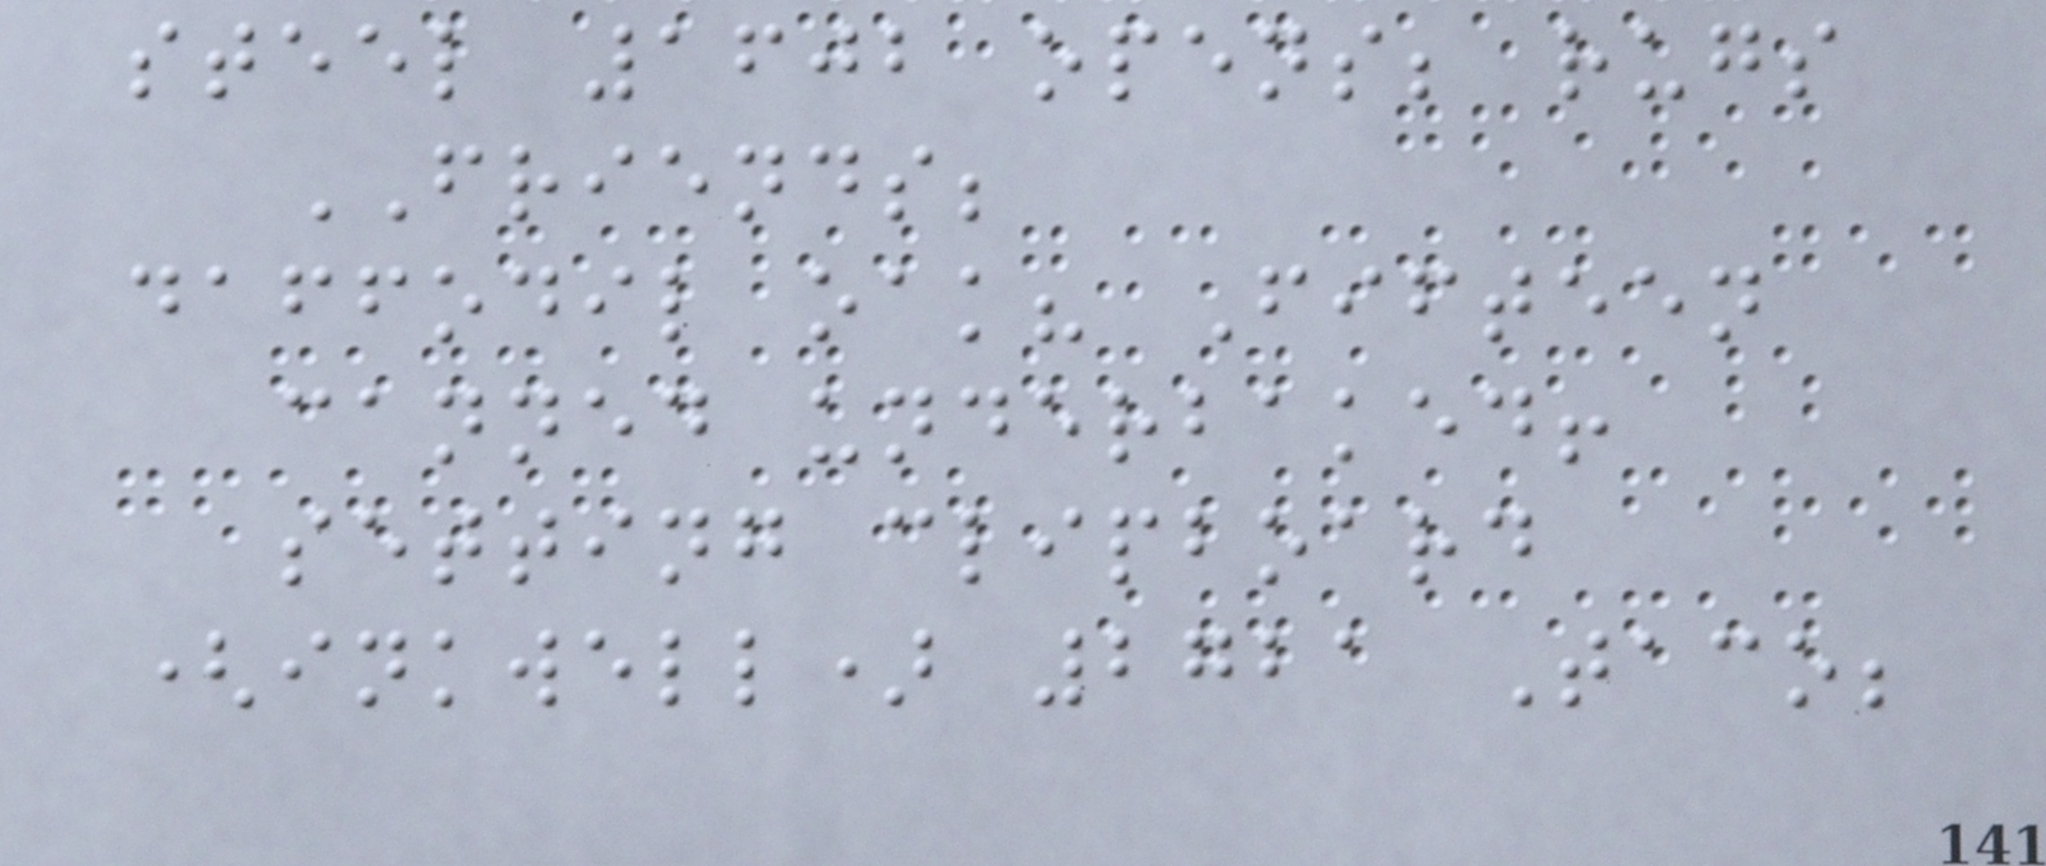steel 1602 opens; rugs
FRIENDS;
daffodil oak? Fifteen
canned underbaked!
setting clipboard
(inkwell) 2721 Taco;
